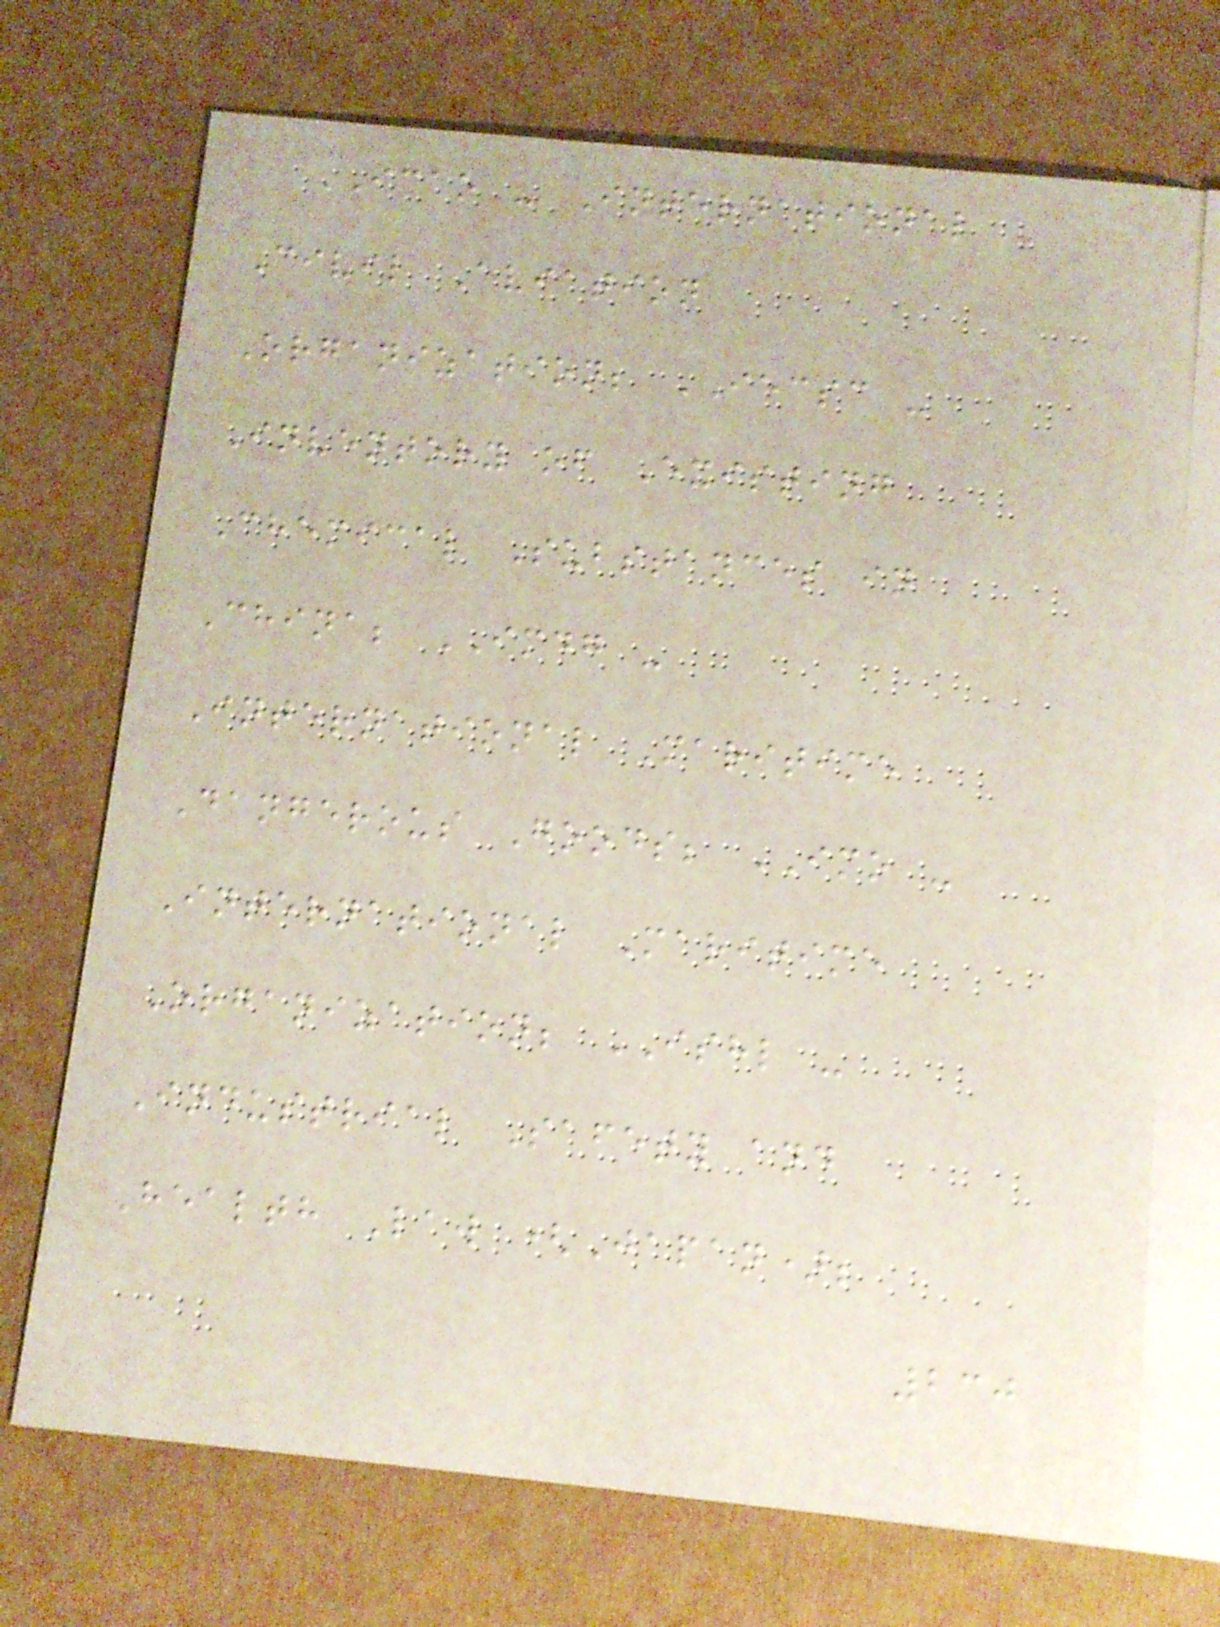ICAO - International
Civil Aviation
Organization; IECSC -
Inventory of Existing
Chemical Substances in
China; IMDG -
International Maritime
Dangerous Goods; IMO -
International Maritime
Organization; ISHL -
Industrial Safety and
Health Law (Japan);
230
